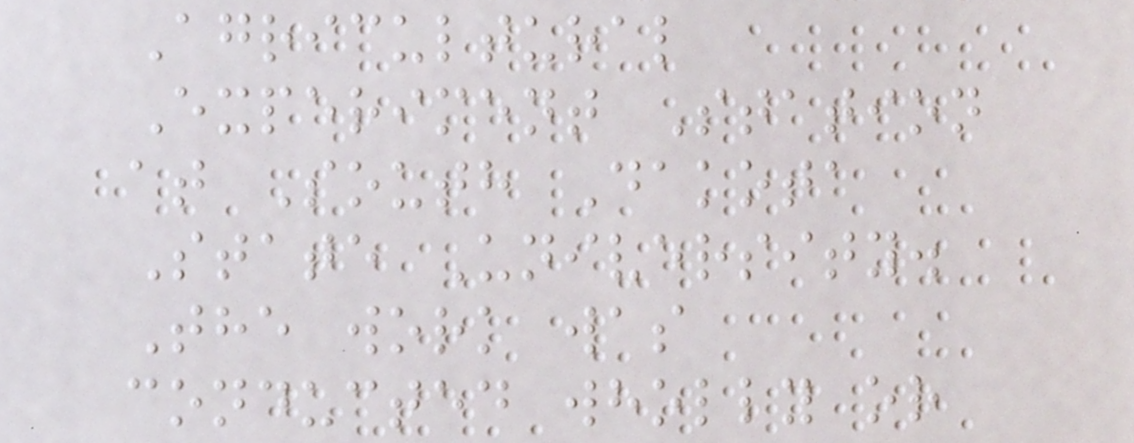Agricultural
Experiment Station
at South Dakota
State University.
The work was
conducted wholly or
